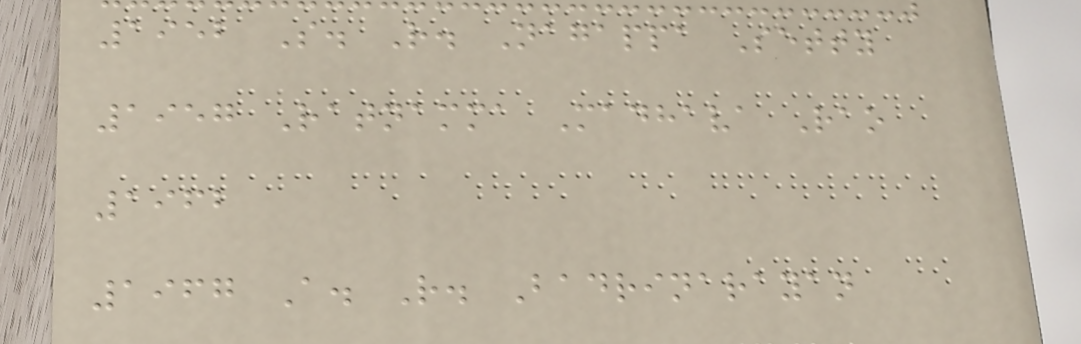1952 S. R. Nagappa Setty
1957 Ratnamma Madhava Rao
1962
1967 A. R. Badrinarayan
